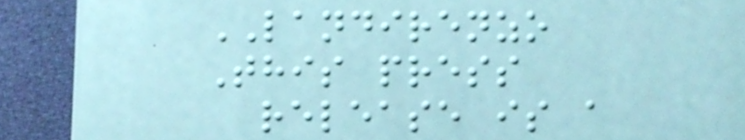LANDIRENZO
This press
release is a
